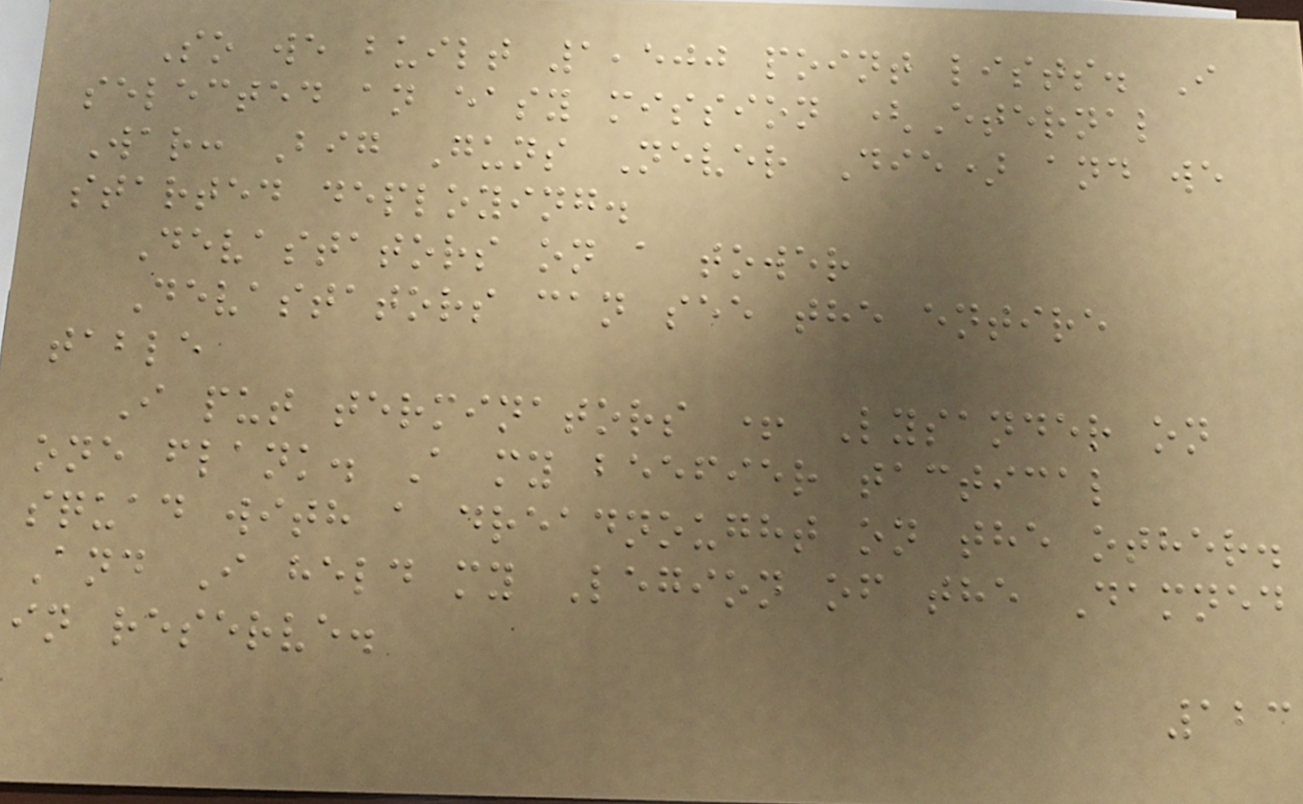So we built 1,500 point lists. I
selected an easy mission (Eternal
War: Big Guns Never Die) and we
started deploying.
Devastators on a tower
Devastators can see the entire
table
I put terminators + Lysander on
one flank. A my beefier tactical
squad with a dreadnought on the other.
And I held my Legion of the Damned
in reserve.
123
